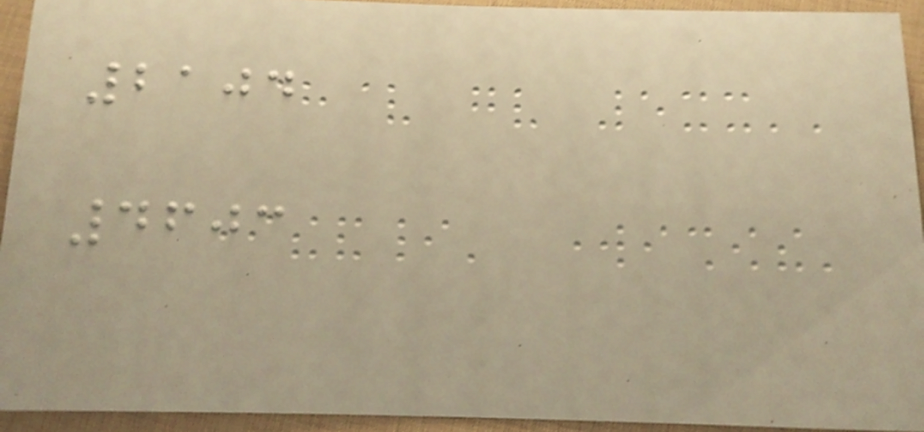2104
4603
